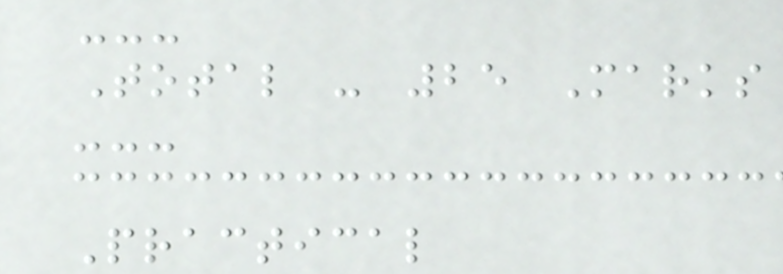---
Total - 25 Marks
---
Practical
